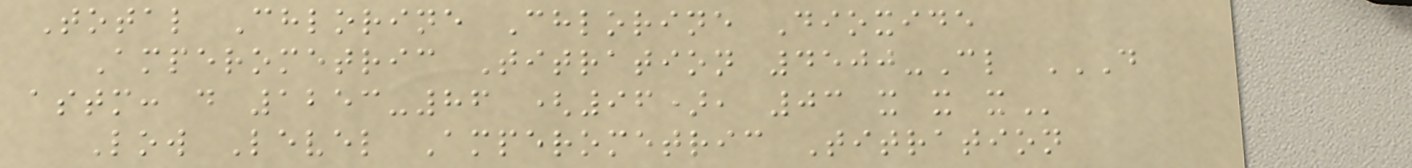Total Chlorine Chlorine Dioxide
Amperometric Titration 4500-Cl D
ASTM: D 1253-86 (96), 03 X X X
Low Level Amperometric Titration
